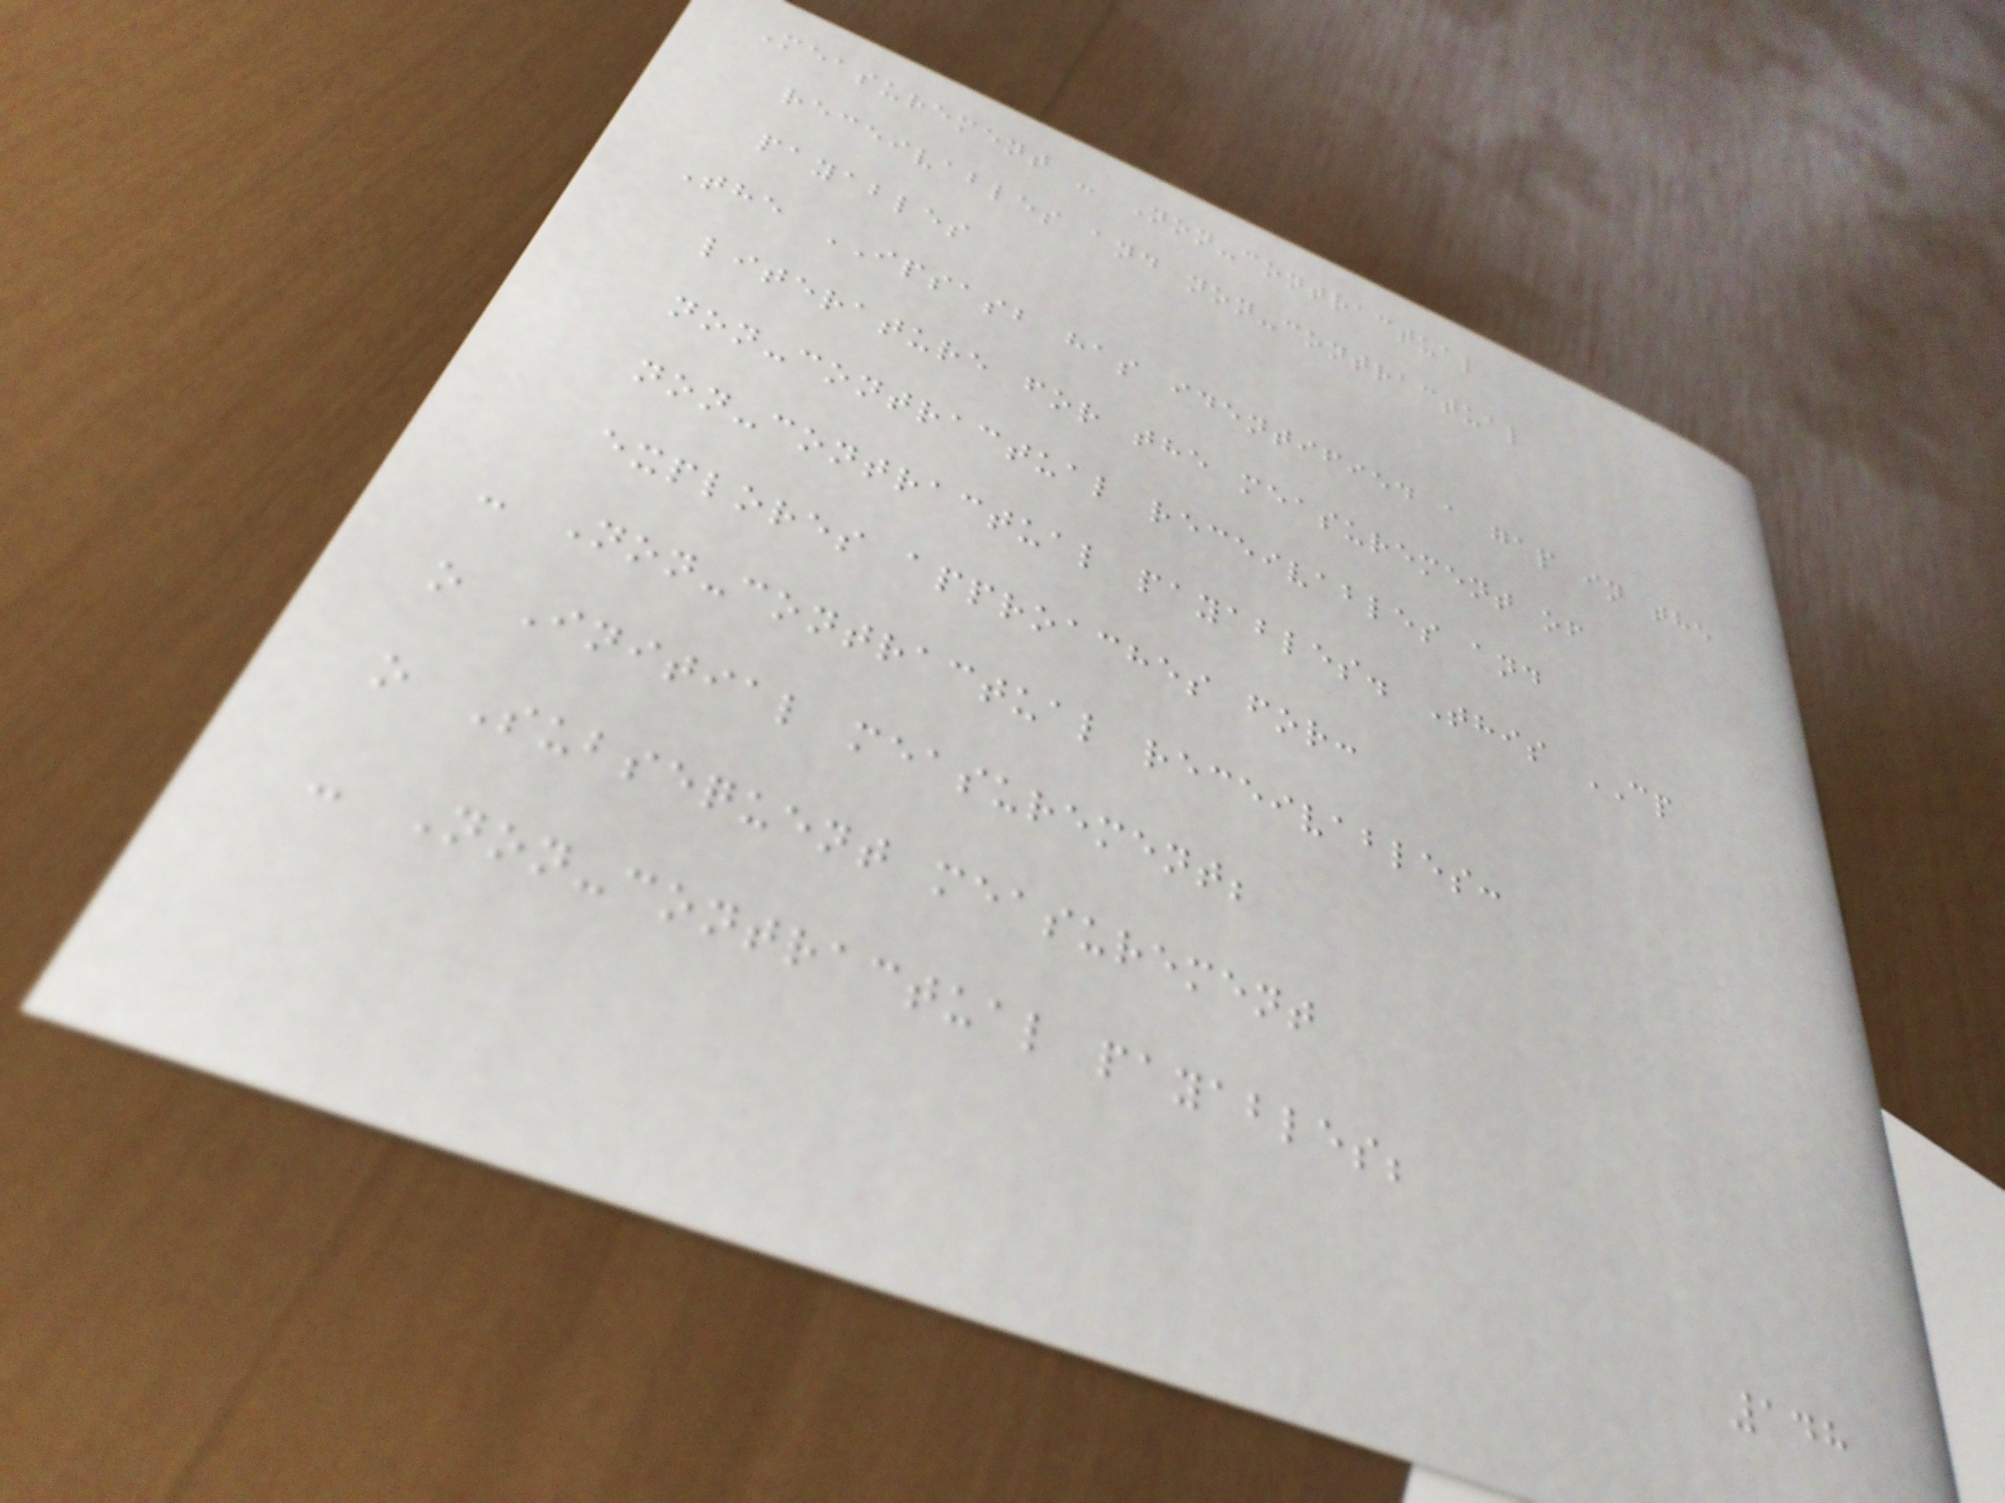Measurement - Non-contractual
receivables and non-contractual
payables
The IPSASB has identified a gap in the
literature for the measurement of
non-contractual receivables and
non-contractual payables. This CP
explores approaches for:
- Non-contractual receivables:
o Initial measurement;
o Subsequent measurement
- Non-contractual payables;
148
